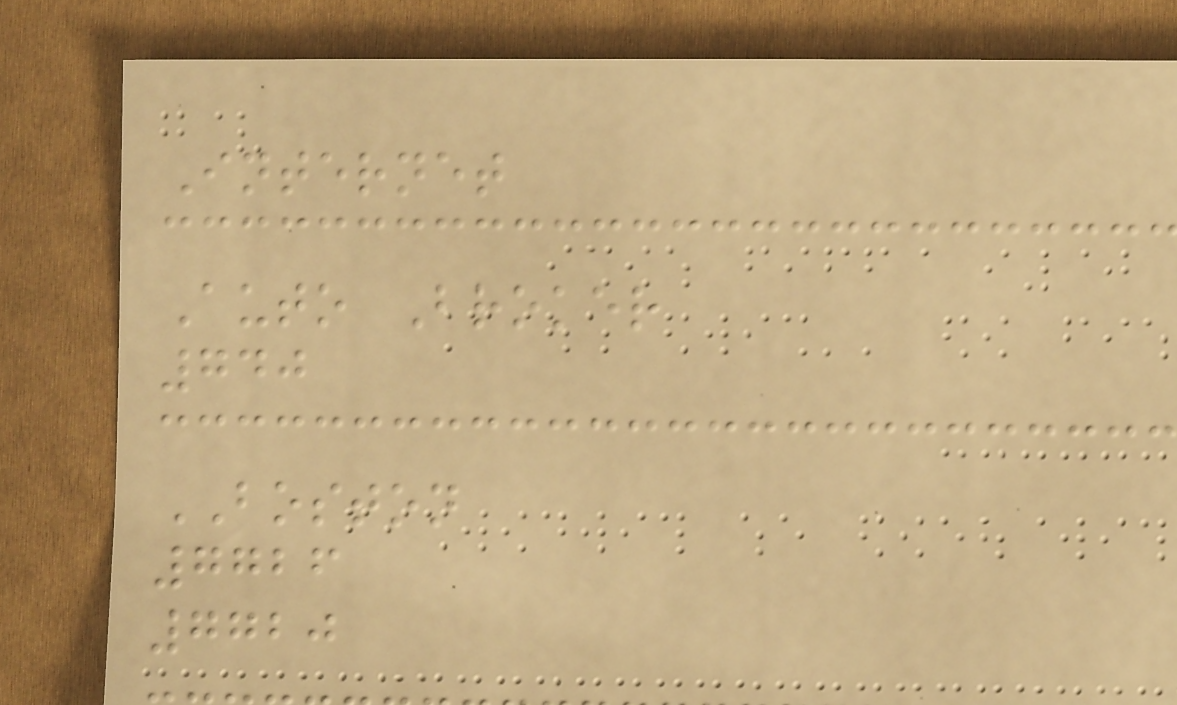Internet
Auto Broker
740
BOSTON
7726
7720
